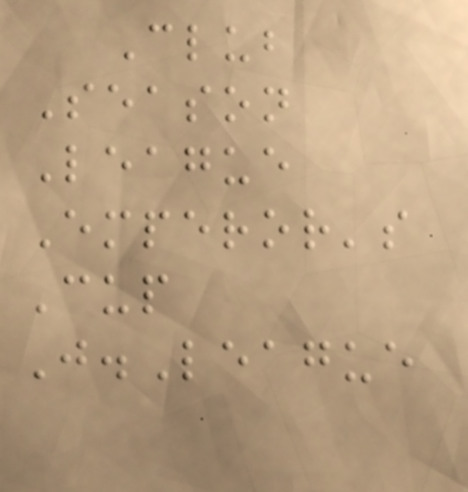Club
Season
League
Emperor's
Cup
J.League
